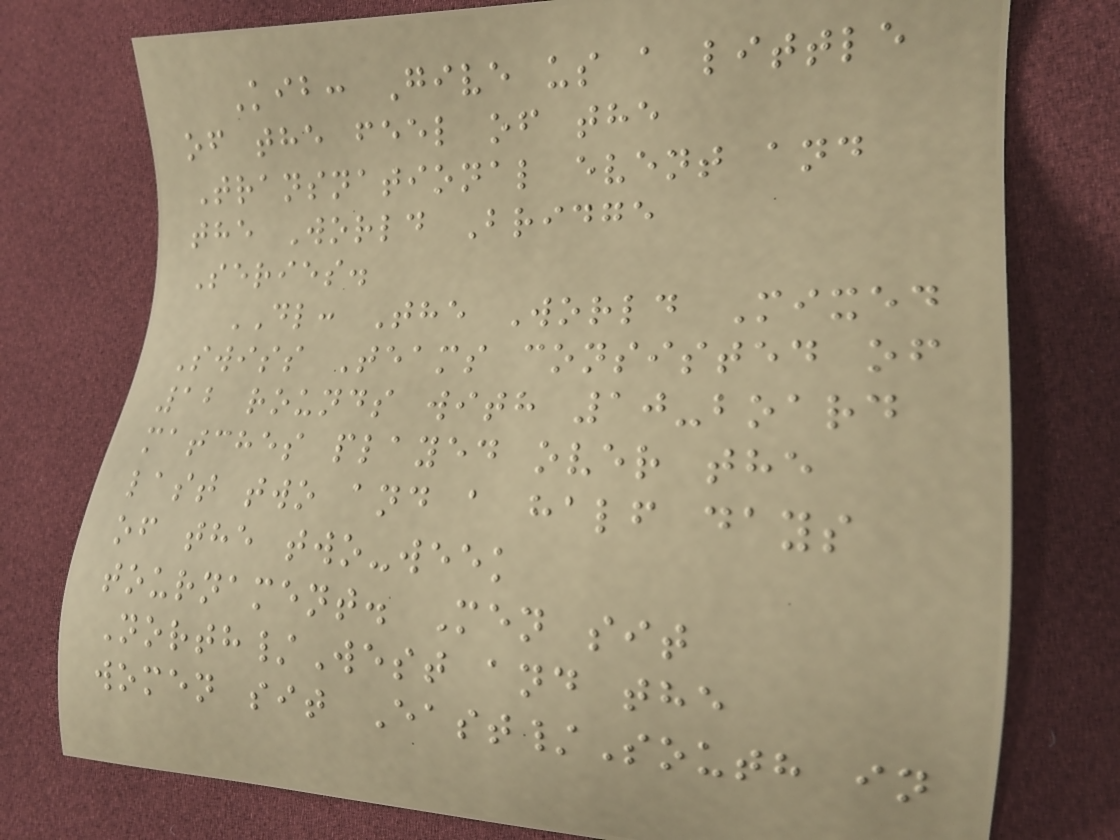Kib: Give us a little
of the feel of the
Transnational event and
the World Bridge
Series.
DL: The World Mixed
Swiss Teams consisted of
12 rounds with 10-board
matches played over the
last two and a half days
of the two-week
tournament. Men sit
North/West and the
women sit East/South in
